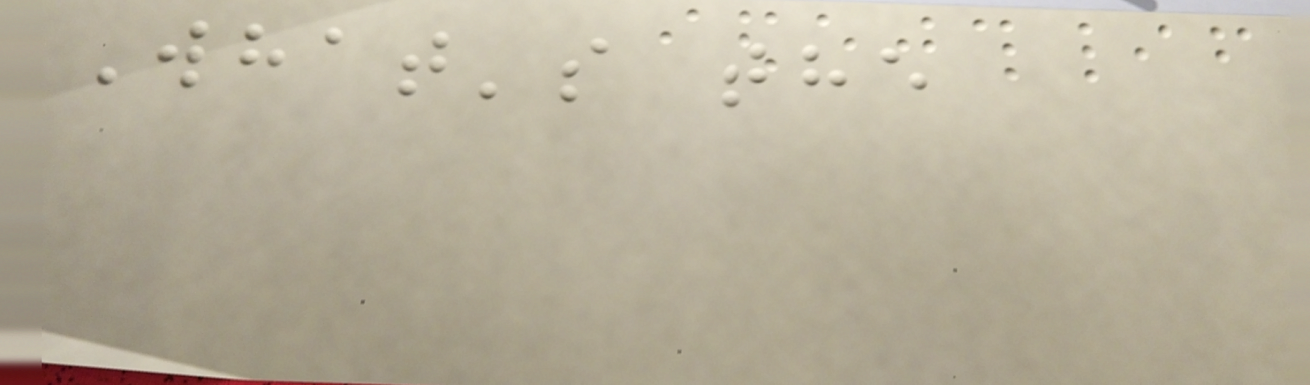What's the
